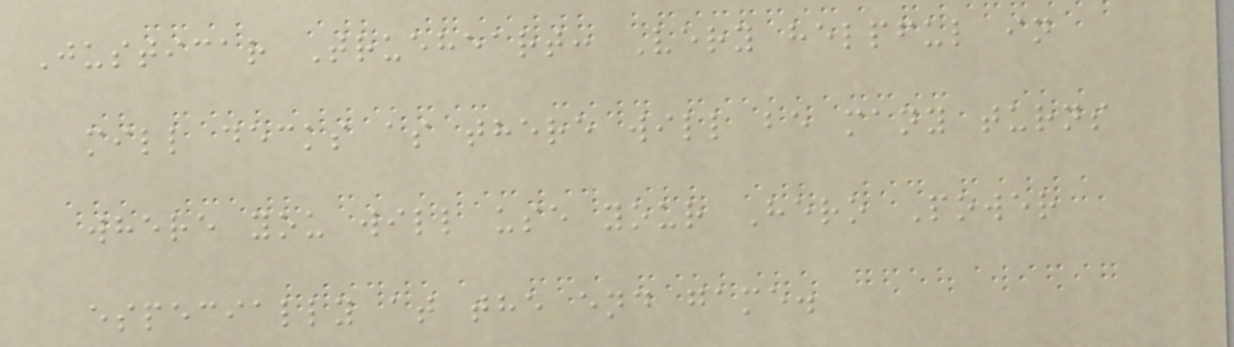Justicar Trueheart: Very helpful in
mill decks as there will be many turns
where you will use your Hero Power
especially at the end game.
